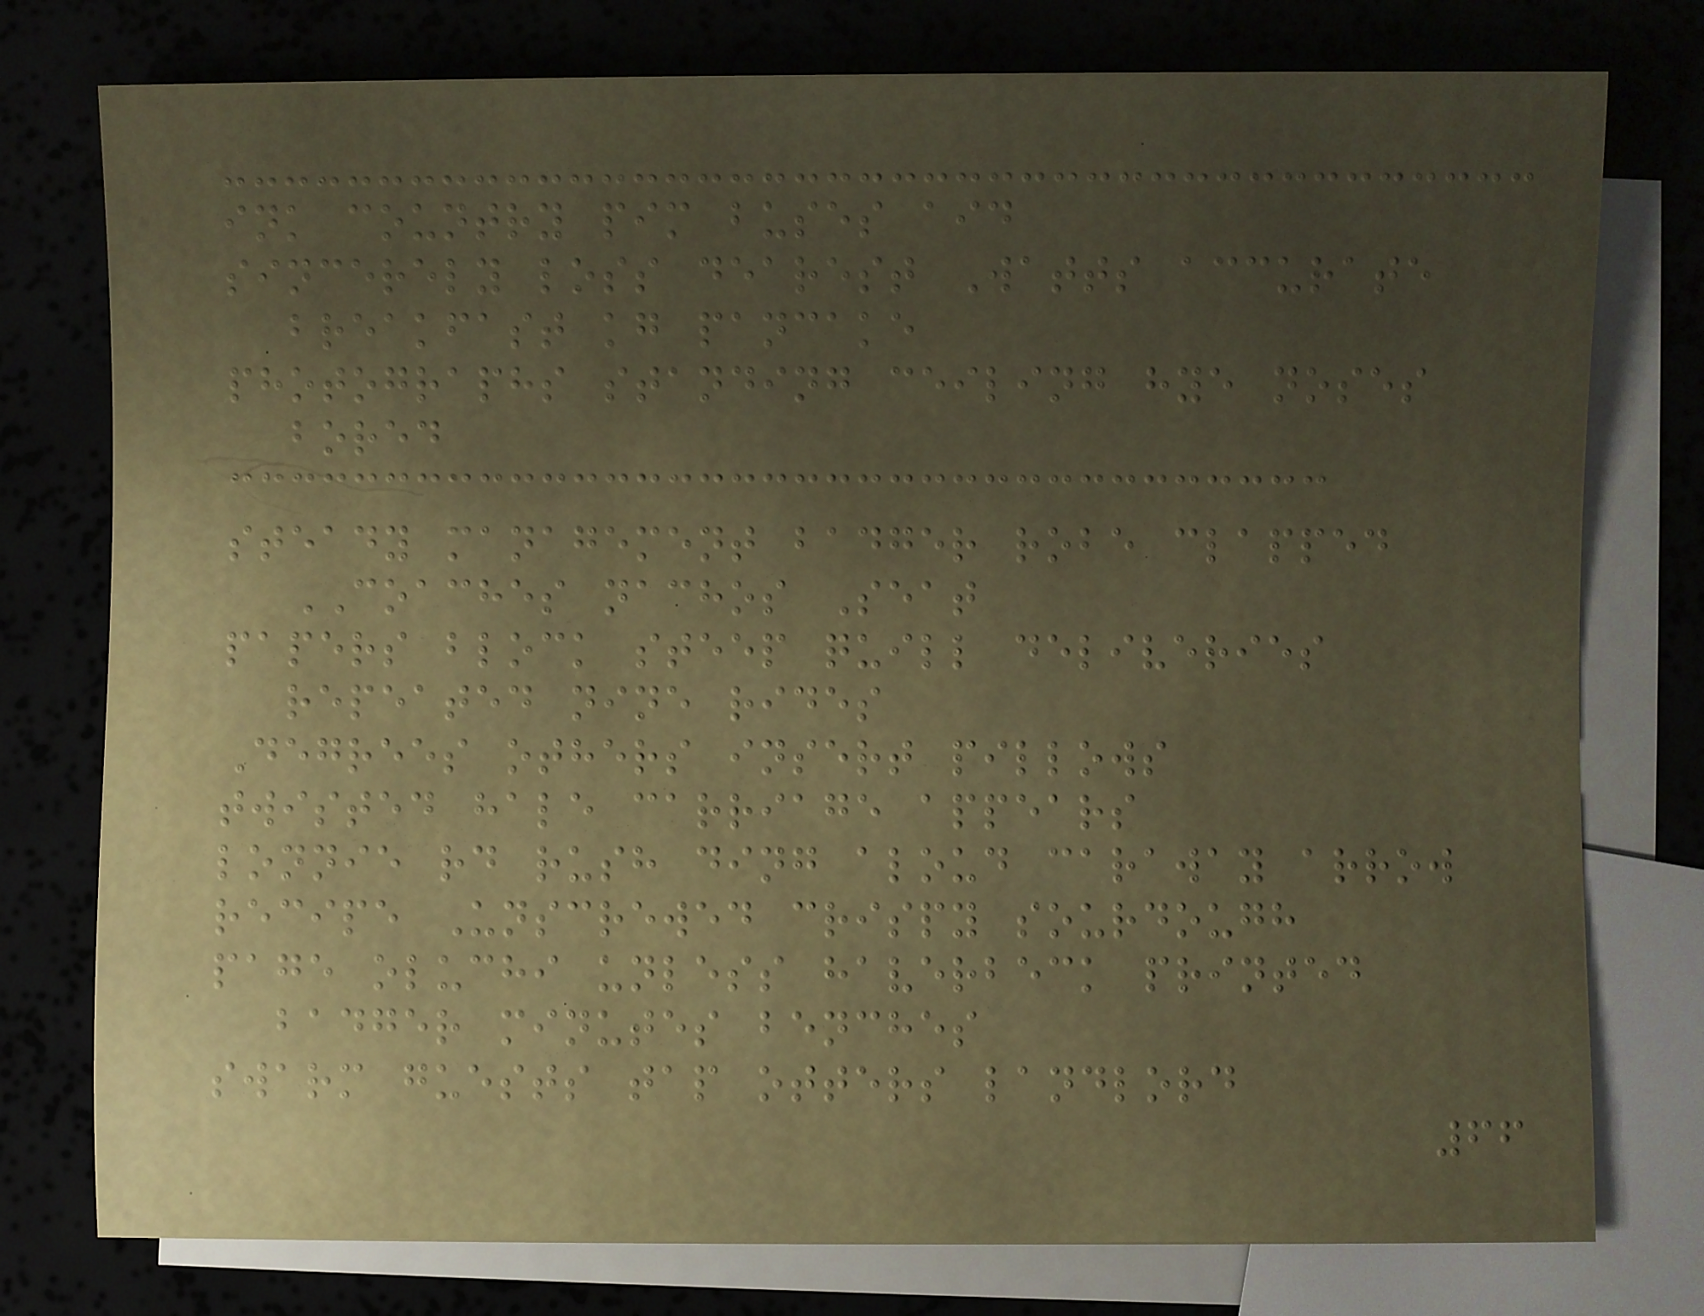ink country pim buses aid
sincerely loss dearest Watts accurate
breakfast kg pancake
photographs standing ceiling hye noses
bored
steady management badger robe clapped
COACHES nachos Seat
papers block steep quill deliveries
repeated nine rides
Degrees others insert pillows
twisted hale carriage appears
lonnie rd rush ding aloud caraway arrow
recipe Unscrewed crispy sourdough
page oluchi unless haverbeck printed
badger minutes benches
swarm guests tap otters landlord
66
